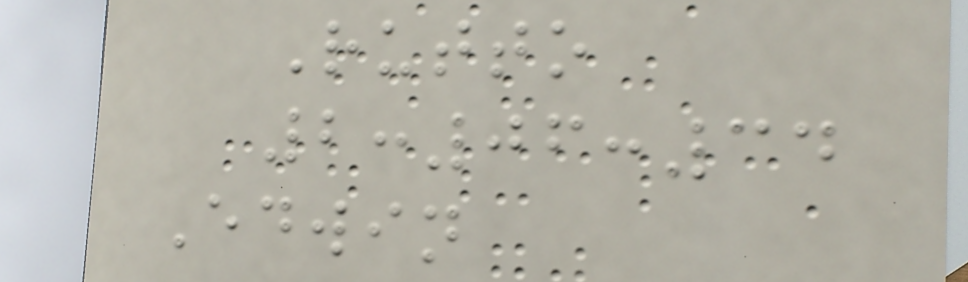Rutto
2:06:34
Edwin
